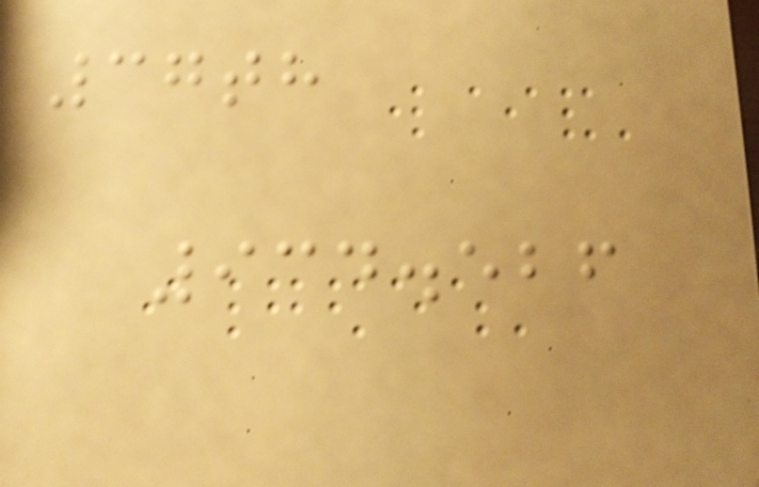37th
934.526
